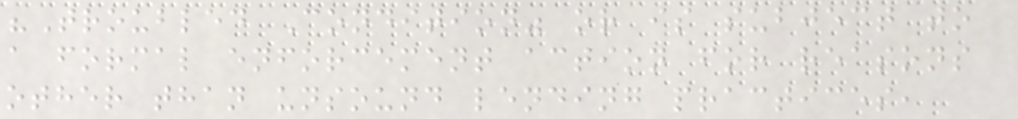"Troubled Condition" or is subject to
a formal enforcement action for reasons
other than unsound lending practices,
